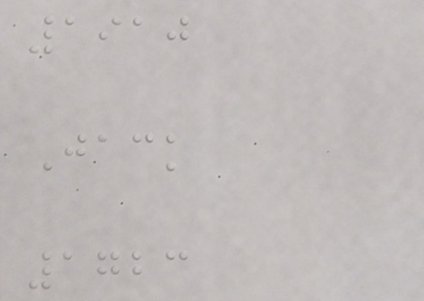1910
Jack
1723
